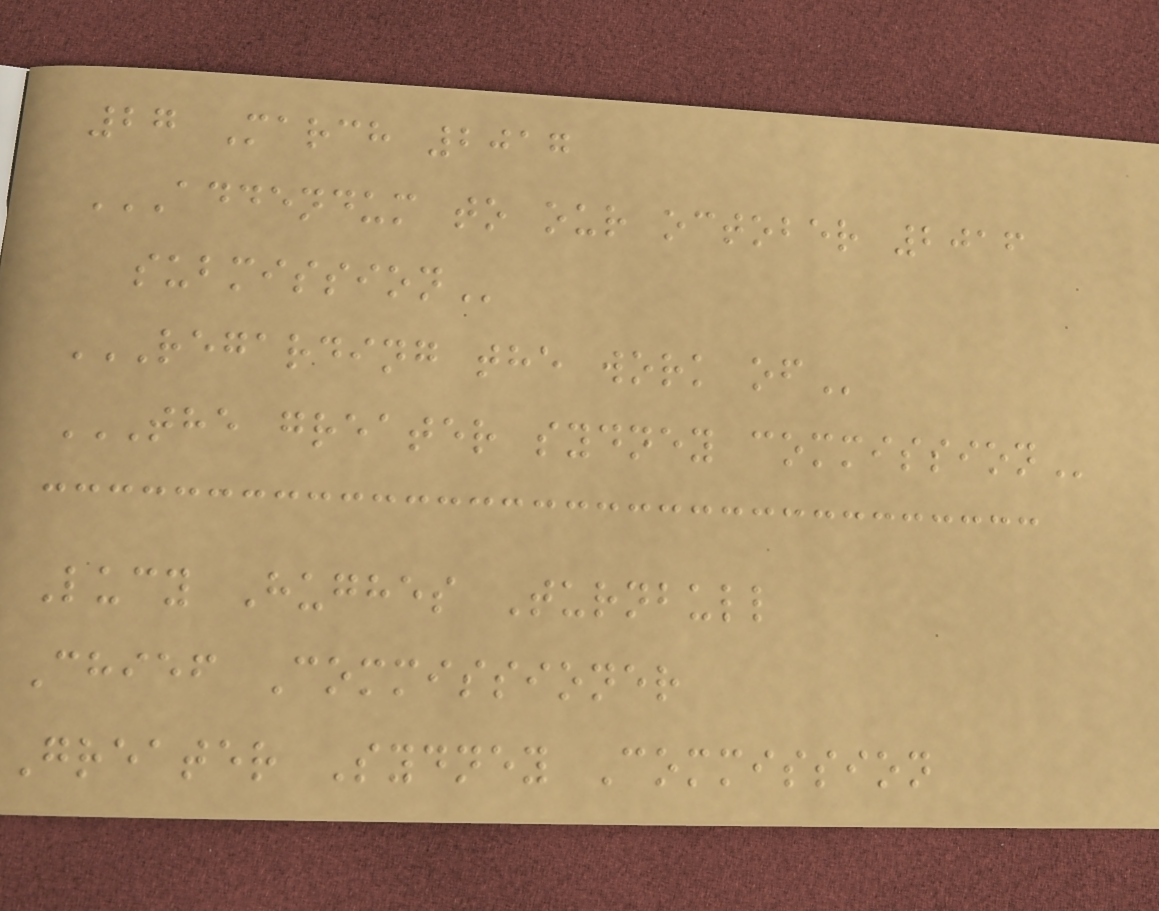27 March 2017
ADDENDUM TO OUR OCTOBER 2016
SUBMISSION
REGARDING THE WORK OF
THE GREATER SYDNEY COMMISSION
Lucy Hughes Turnbull
Chief Commissioner
Greater Sydney Commission
